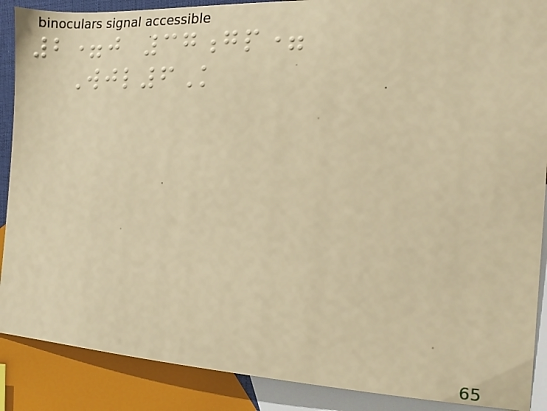2=j 37gp=
Wjl6K
